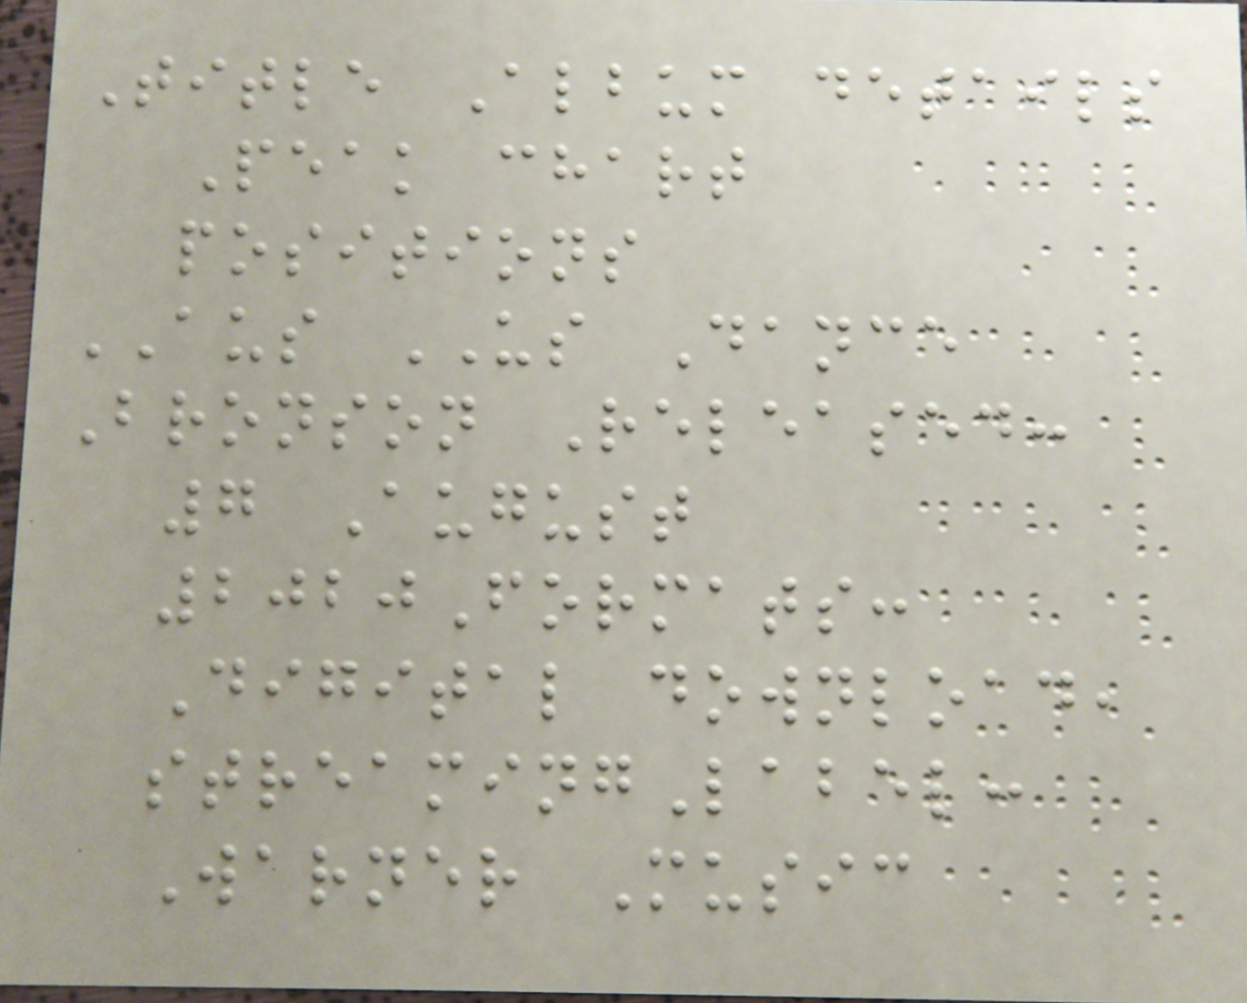Title Album details
Peak chart
positions
AUS US Dance
Bronson Released:
7 August
2020Formats:
Digital download,
streamingLabel:
Warner Music
